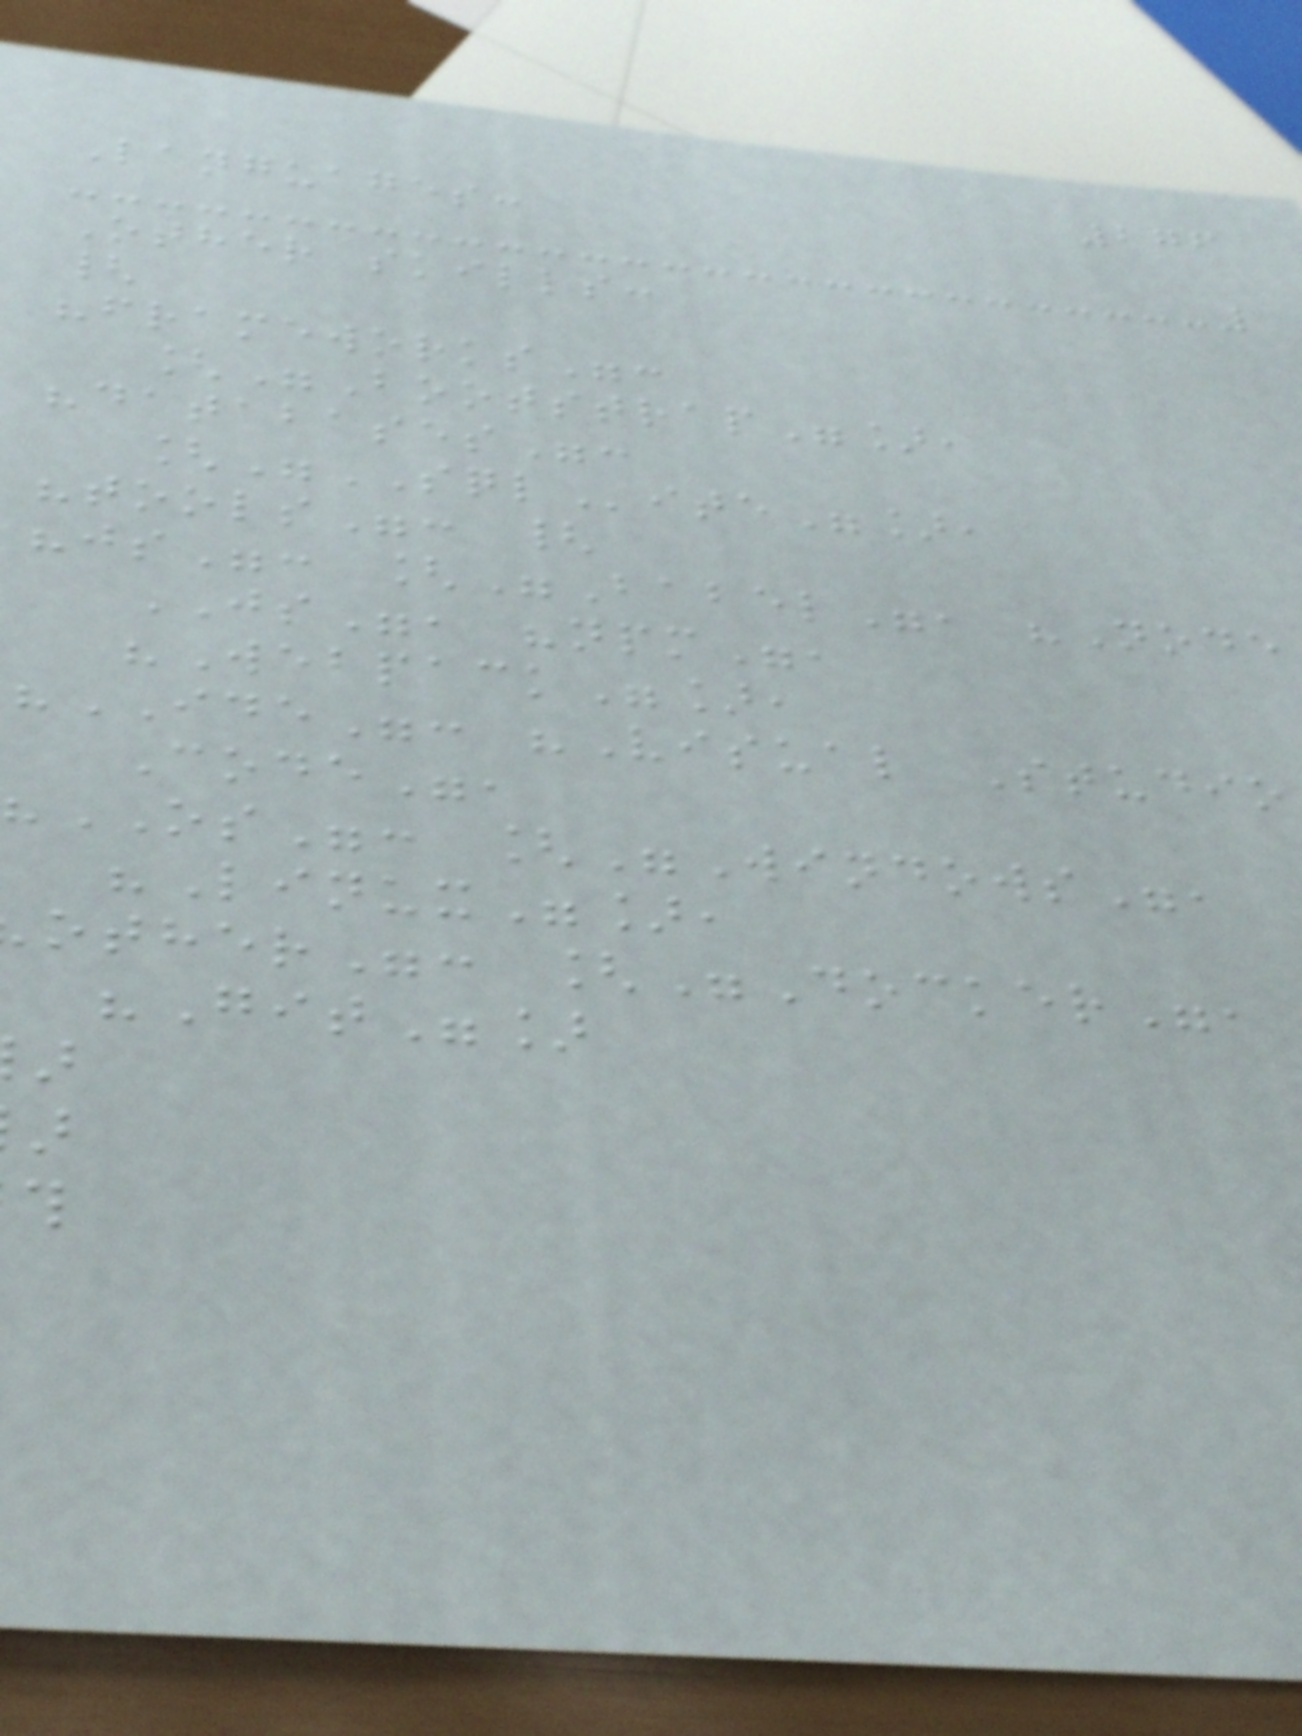276
Languages:
Other skills:
{
"frameworks":
["Bootstrap"],
"databases":
["SQLite"],
"tools": {
"js": ["Babel", "Node
JS", "npm",
"Webpack"],
"IDE": "Visual Studio
Code",
"OS": ["Windows",
"Linux"],
other": ["Docker",
"Git"]
